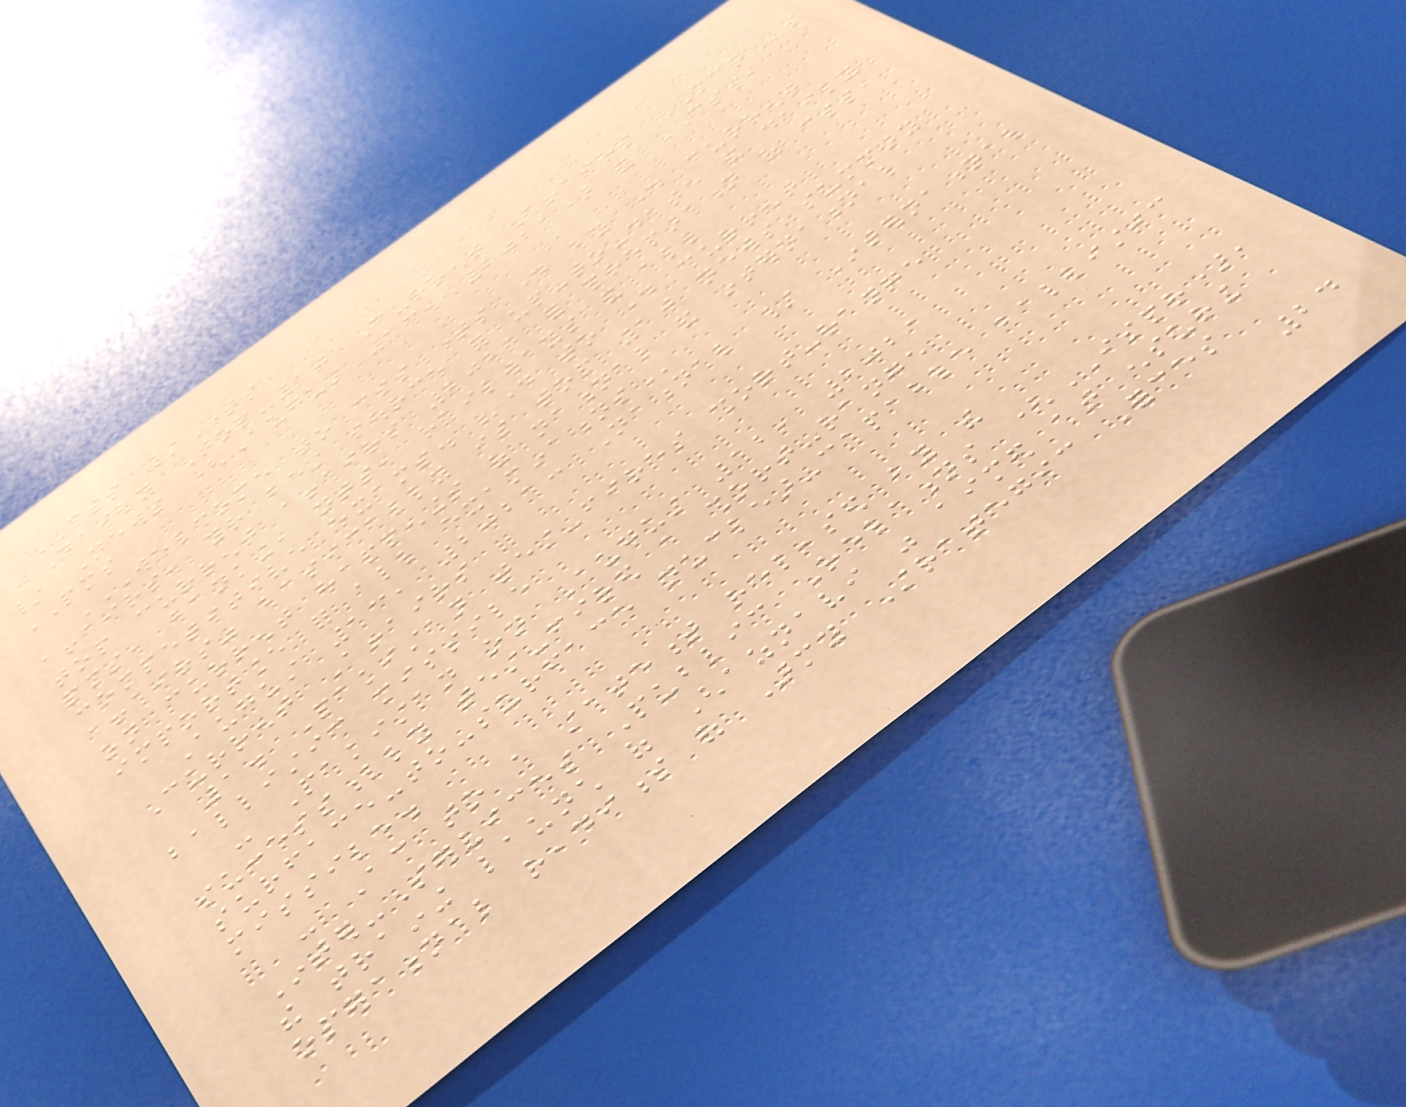CSS /Times
Daily Top-10 Current Affairs MCQs
/ News (August 13, 2021) for CSS,
PMS
WELCOME TO CSS TIMES DAY BY DAY CURRENT
AFFAIRS, YOUR BEST SOURCE FOR UP-TO-DATE AND DAILY
TOP CURRENT AFFAIRS 2021 FOR PREPARATION OF CSS,
PMS, BANKING, NTS, RAILWAYS AND ALL
COMPETITIVE EXAMS. "DAY TO DAY CURRENT
AFFAIRS" BASICALLY IS TOP 10 NEWS SUMMARY
ON CURRENT HAPPENINGS OF NATIONAL AND INTERNATIONAL
IMPORTANCE FOR ALL EXAMINATIONS
August 13, 2021: National / International
Current Affairs
1. Pakistan test-fires short-range
ballistic missile
- Pakistan on August 12, 2021
successfully test-fired a short-range
surface-to-surface nuclear-capable ballistic
missile.
- According to a statement released by the
Inter-Services Public Relations (ISPR),
the training launch of Ghaznavi was aimed at ensuring
operational readiness of Army Strategic Forces
24
